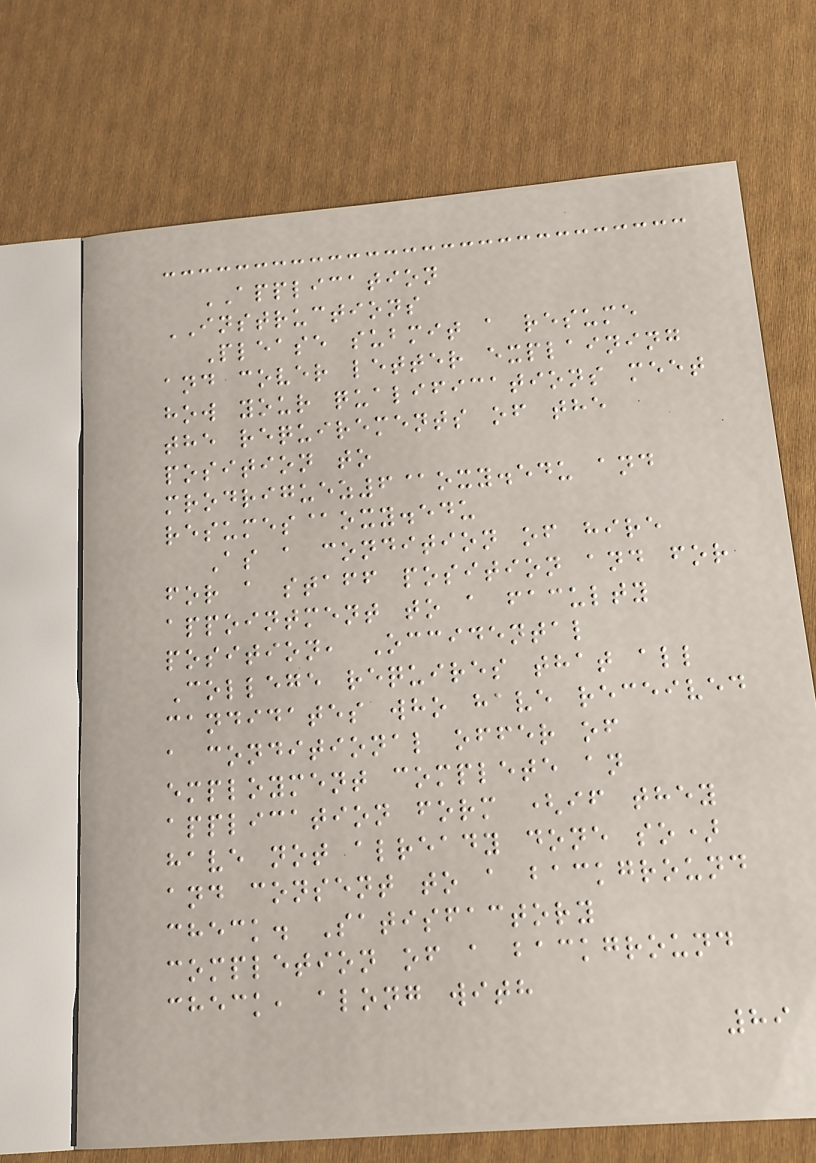APPLICATION
INSTRUCTIONS
Please submit a resume
and cover letter explaining
how your qualifications meet
the requirements of the
position to
mrodriguez6@oxy.edu and
resumes@oxy.edu
As a condition of hire
for a staff position and for
appointment to a faculty
position, Occidental
College requires that all
candidates who have received
a conditional offer of
employment complete an
application form (if they
have not already done so)
and consent to a background
check. Satisfactory
completion of a background
check, along with
89
